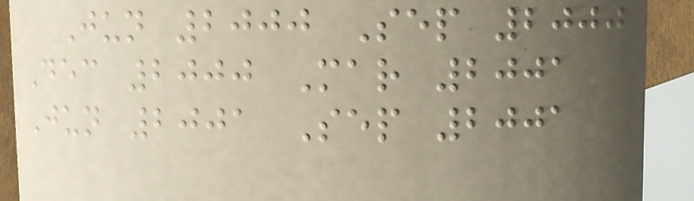Jun 2000 Sep 2000
Dec 2000 Mar 2001
Jun 2001 Sep 2001
